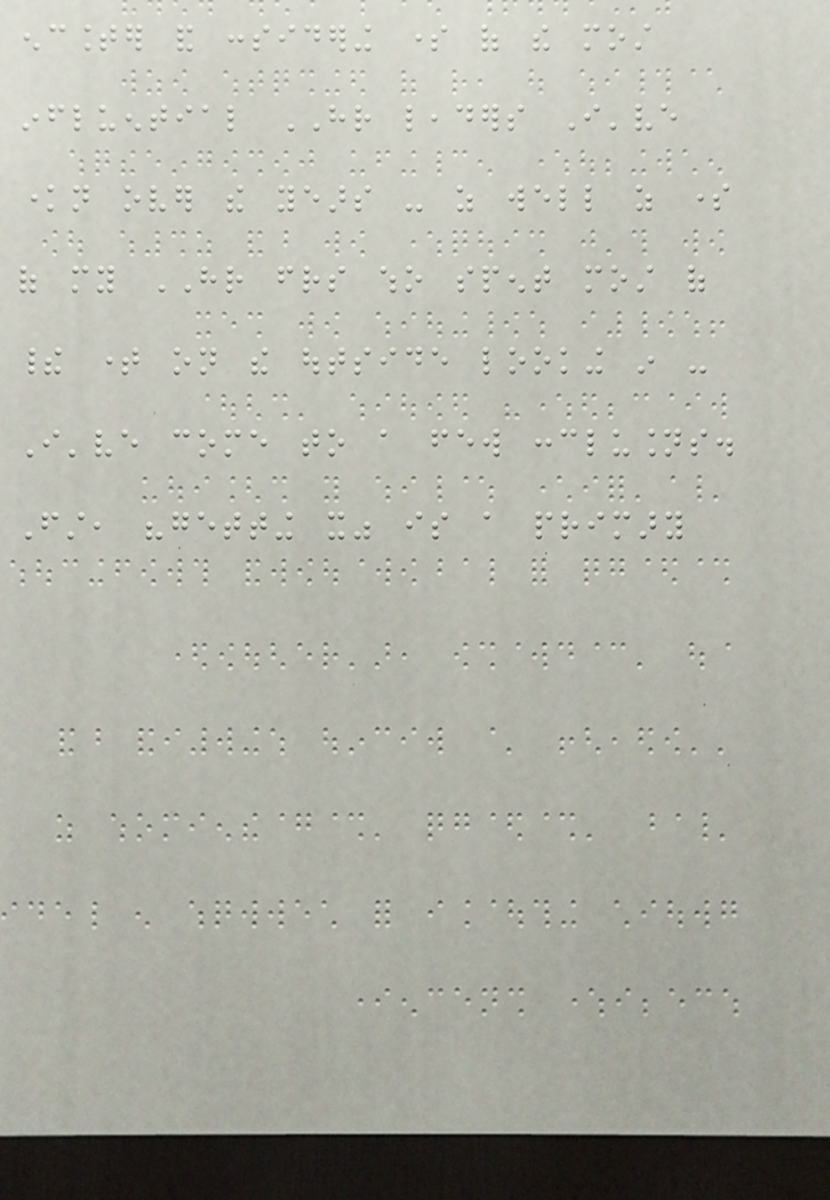encounter and considering some of the most
influential HR leaders I've
known over the years - as well as some
of my HR friends who spent most of
their time on the outside looking in -
I've come to a few conclusions.
First, "getting it" is a primary
